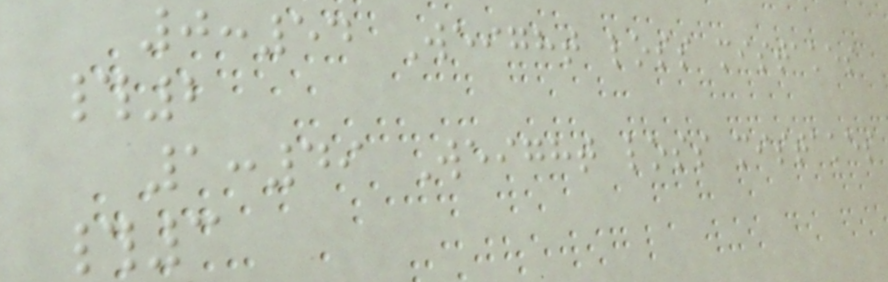0:54 Weight loss mistakes
#2
1:49 Weight loss mistakes
#3
